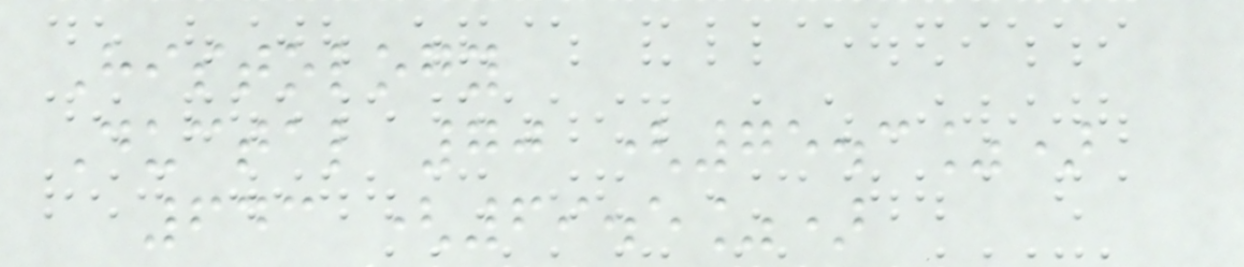Histology
Ductal 70 (75.3%)
643 (69.5%)
